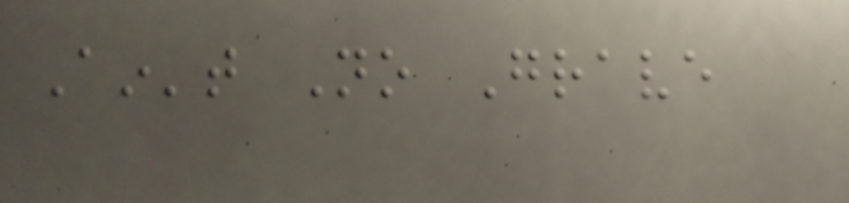Ain't No Grave
